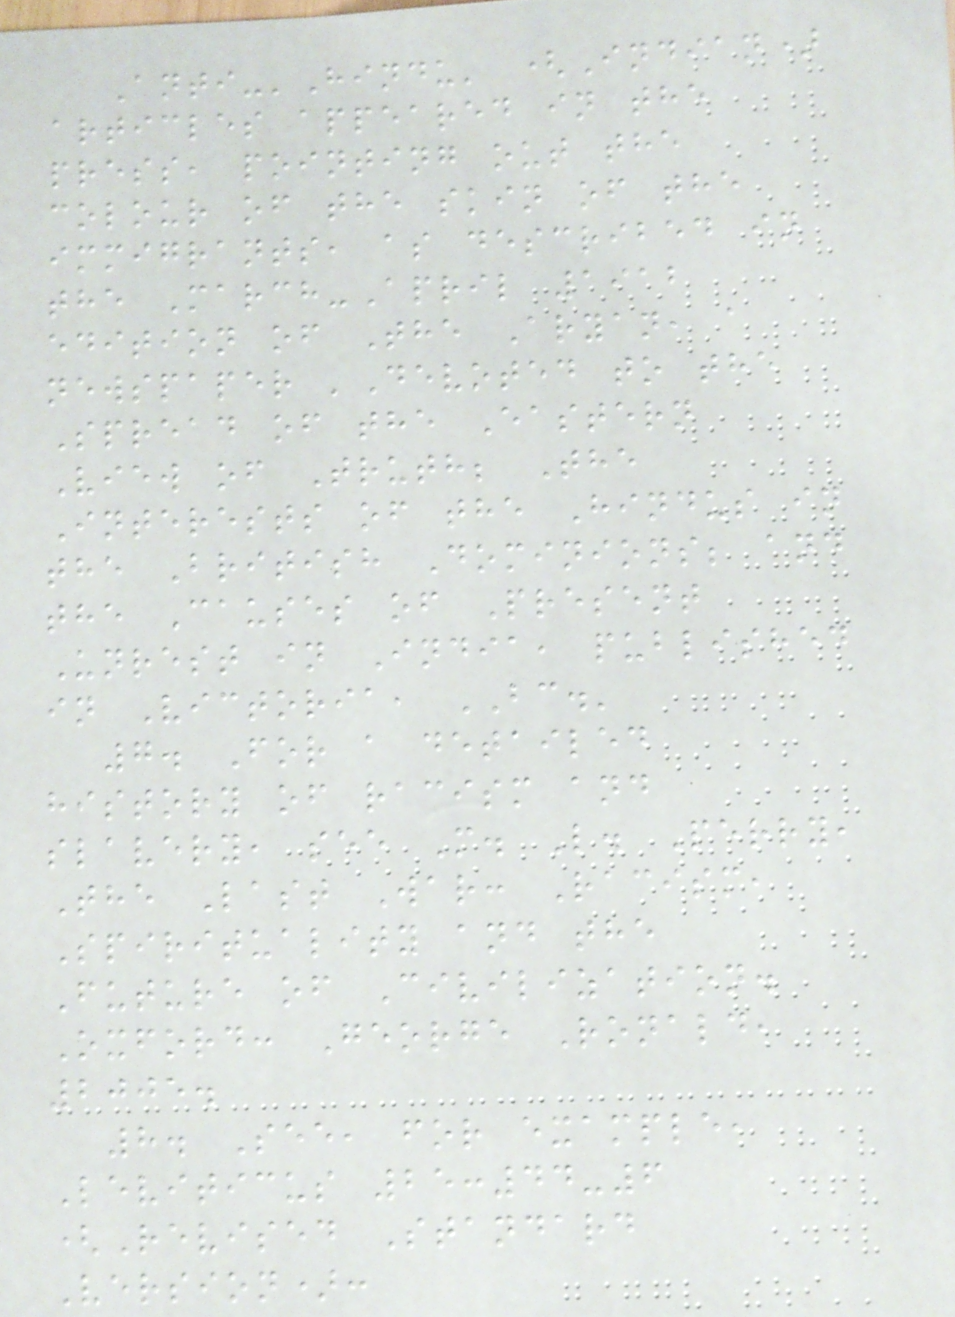Anti-'Hindu' (Indian)
articles appeared in the
press, pointing out the
colour of the skin of the
immigrants, as described in
the March-April 1912
edition of The Aryan, a
newspaper 'Devoted to the
Spread of the Eastern
View of Truth; The
Interests of the Hindus in
the British Dominions; and
the Causes of Present
Unrest in India, published
in Victoria, BC.'
7. For a detailed
history of racism and
slavery, see M. L. Perry,
The Last War: Racism,
Spirituality and the
Future of Civilization.
Oxford: George Ronald,
2005.
8. See, for example,
Leviticus 25:44-6
(Revised Standard
Version):
